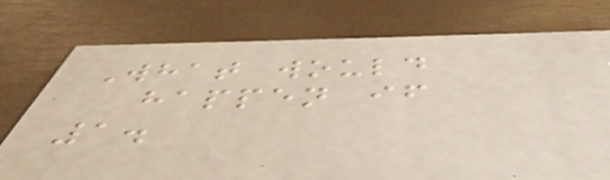What would
happen if
1.
